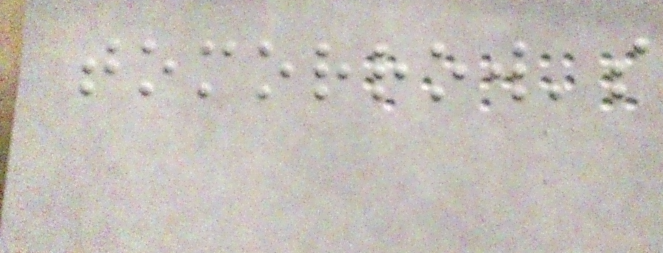tomorrow's
